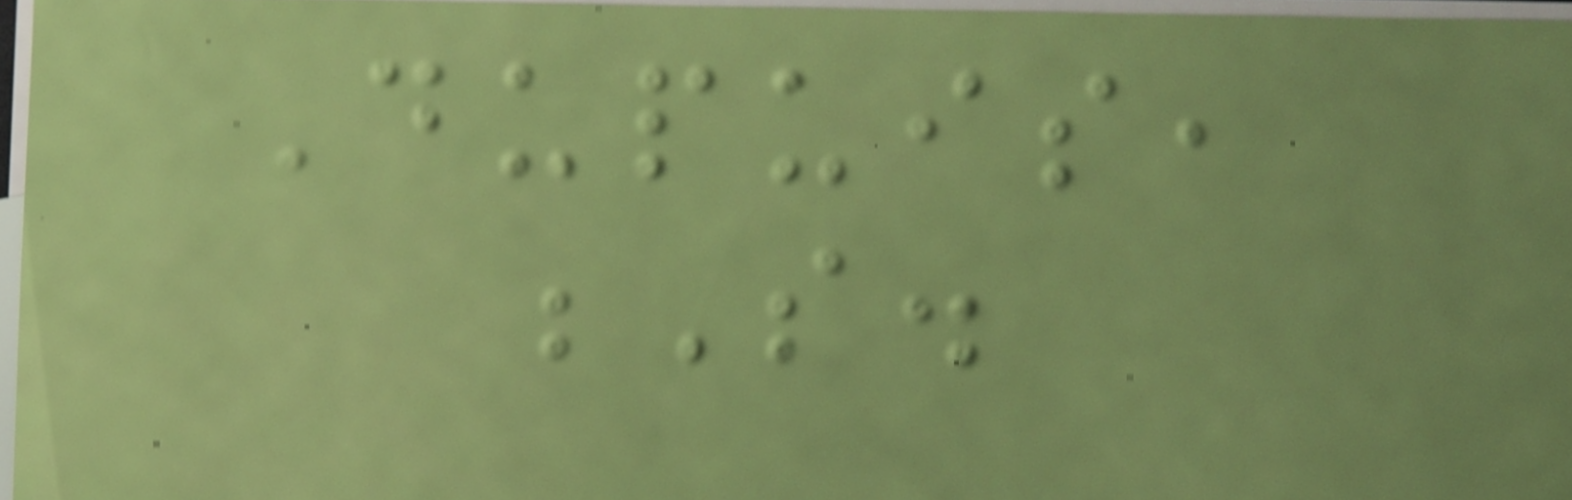Dupuis,
S.
